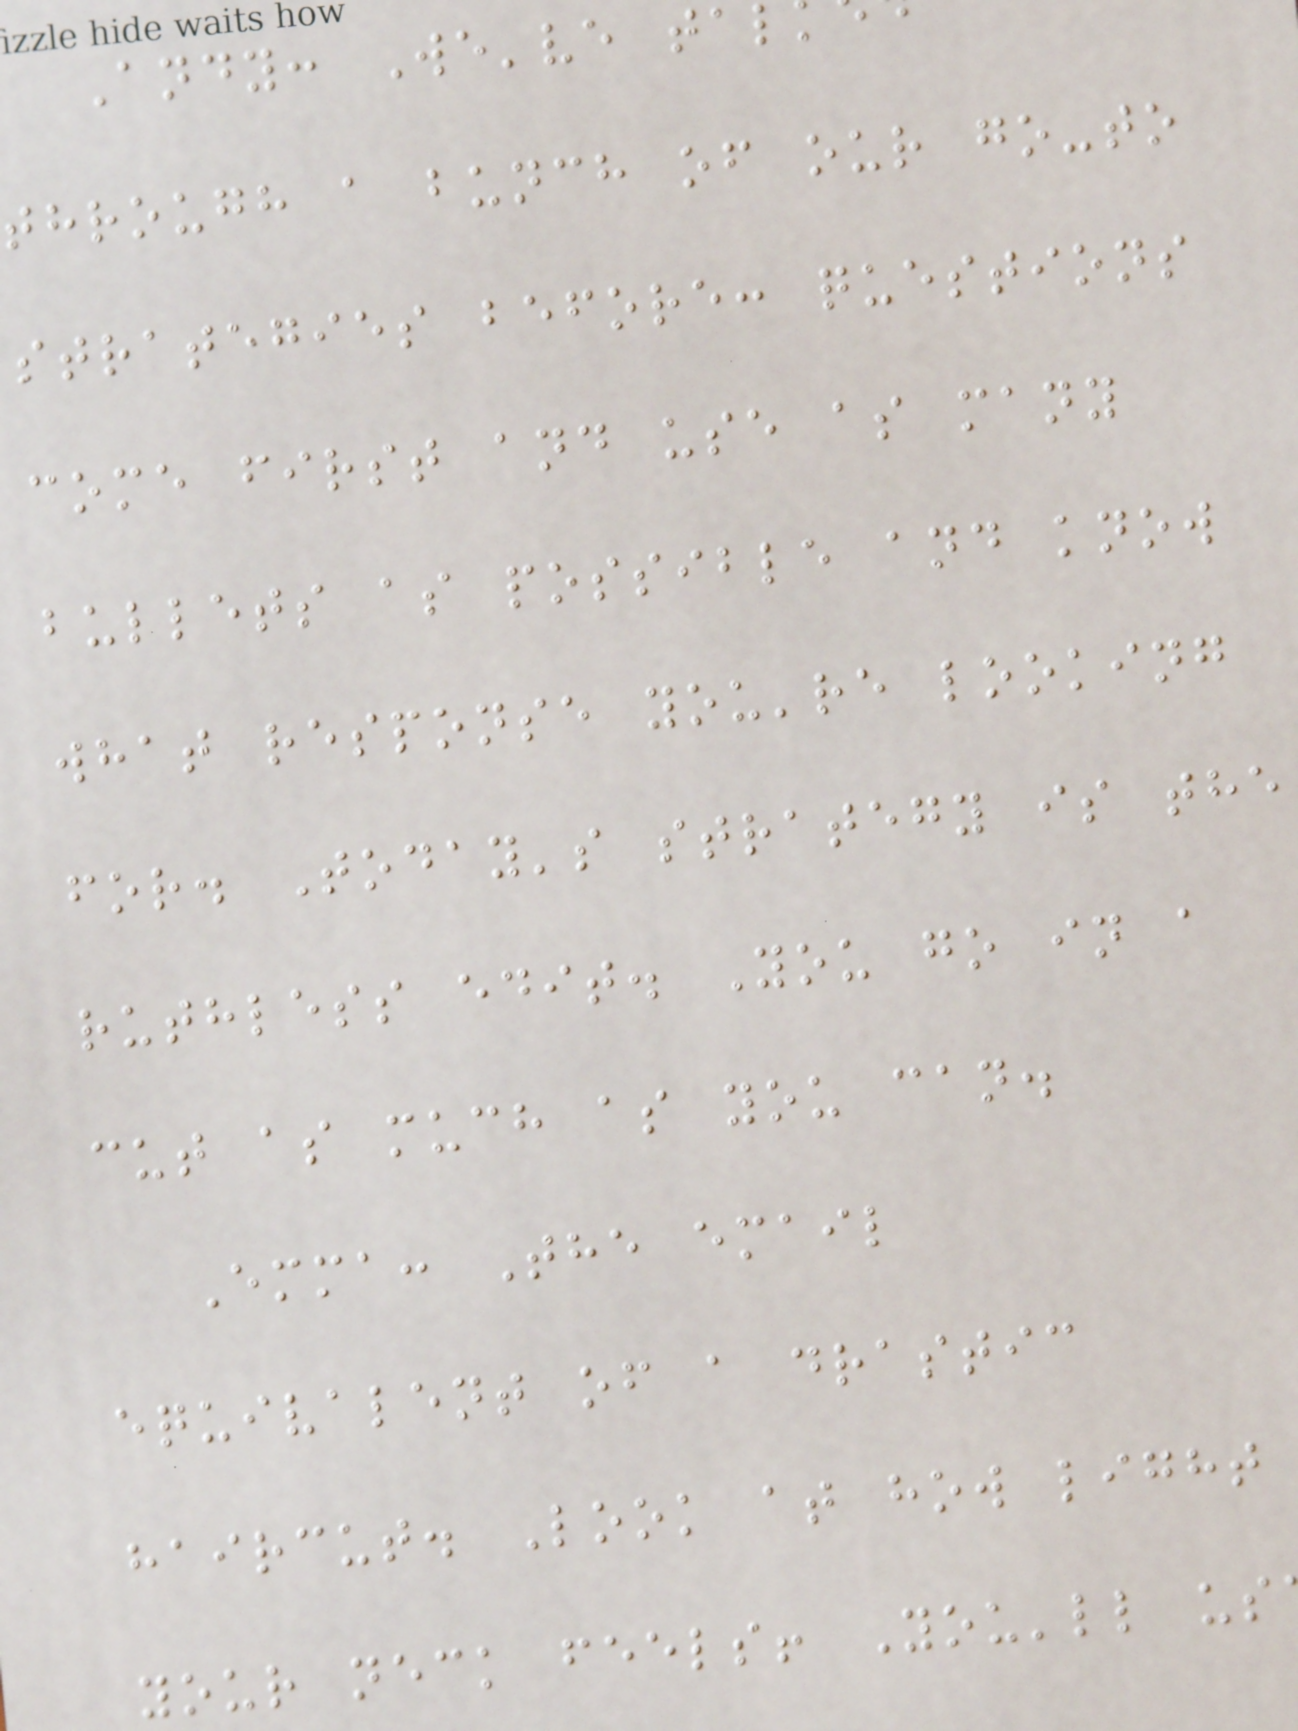Andy: We've tal
through a bunch of our go-to
strategies before: questions
come first and use as many
bullets as possible and know
what response you're looking
for. Today's strategy is the
ruthless edit. You go in a
cut as much as you can.
Emma: The email
equivalent of a drastic
haircut. Look at how light
your neck feels! You'll us
